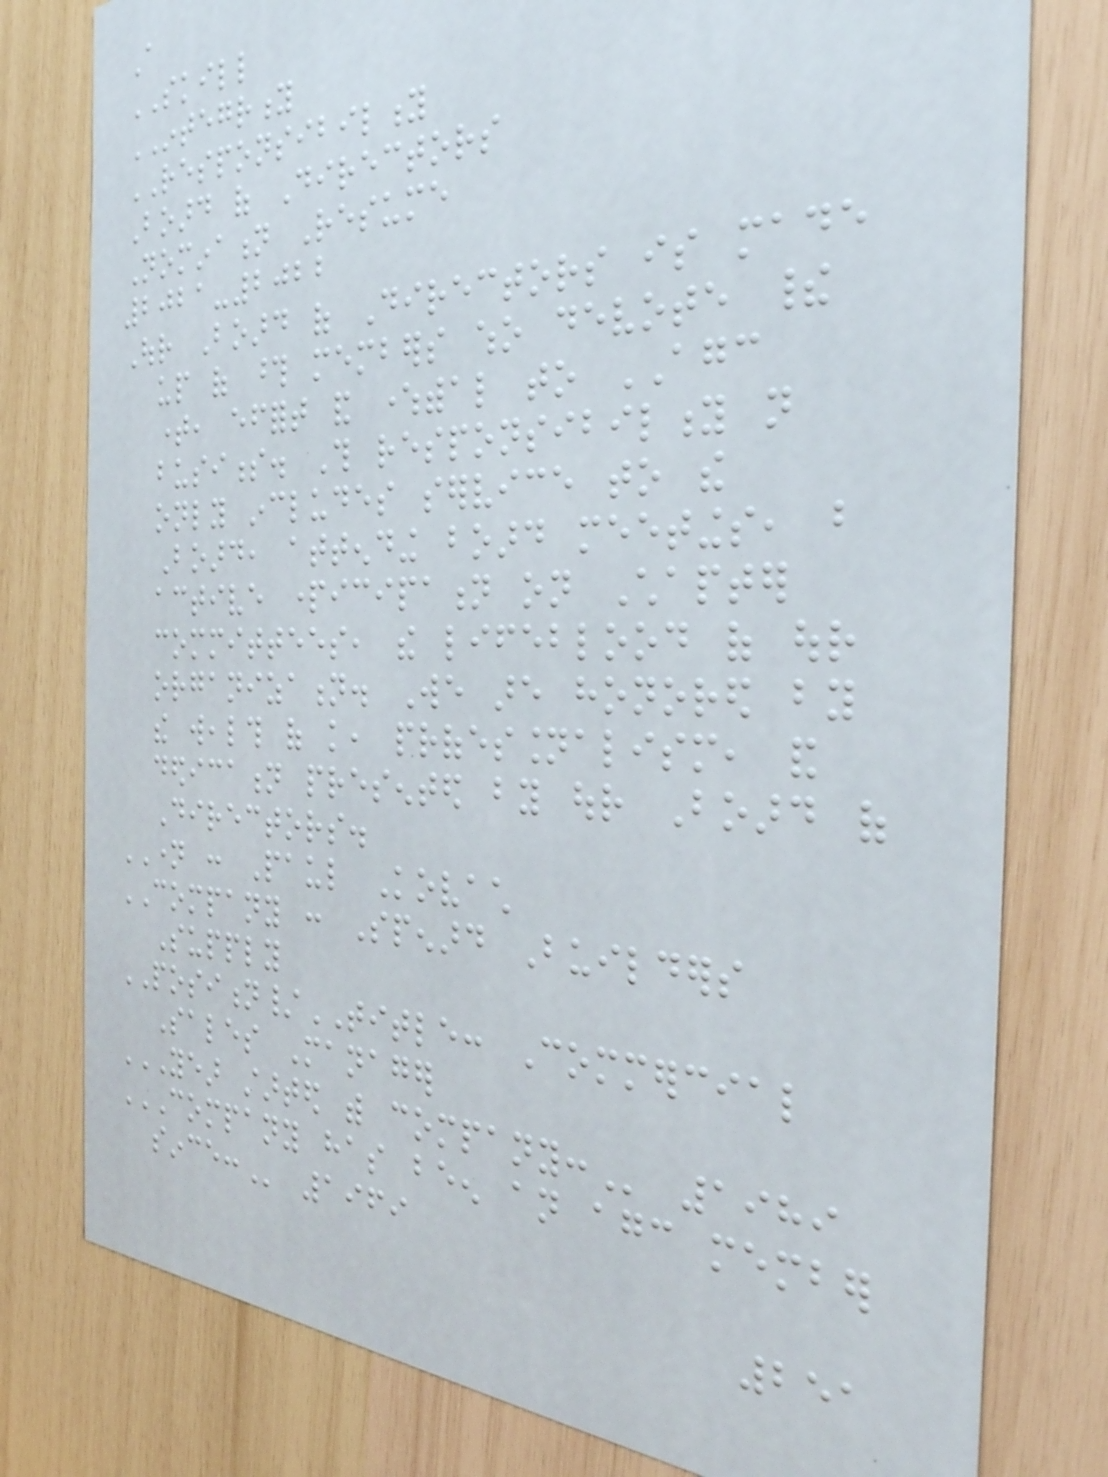A
SKILL
INTEGRITY
RESPONSIBILITY
Board of Directors
Nomination Resume
2021-2022
Our Board of Directors is made
up of those members who devote their
time, effort and wherewithal to AGC
business. This responsibility not
only includes service to the
Board, attending board meetings, but
active participation on Chapter
committees, the lifeblood of our
organization. We are honored by
the wealth of knowledge, professionalism, and
dedication presented by our Board of
Directors.
NAME : Paul Kovach
COMPANY : Spenard Builders
Supply
POSITION/TITLE: Commercial
Sales Manager
YEAR STARTED WITH COMPANY: 1989
COMPANY HAS BEEN AN AGC MEMBER
SINCE: 1969
251
